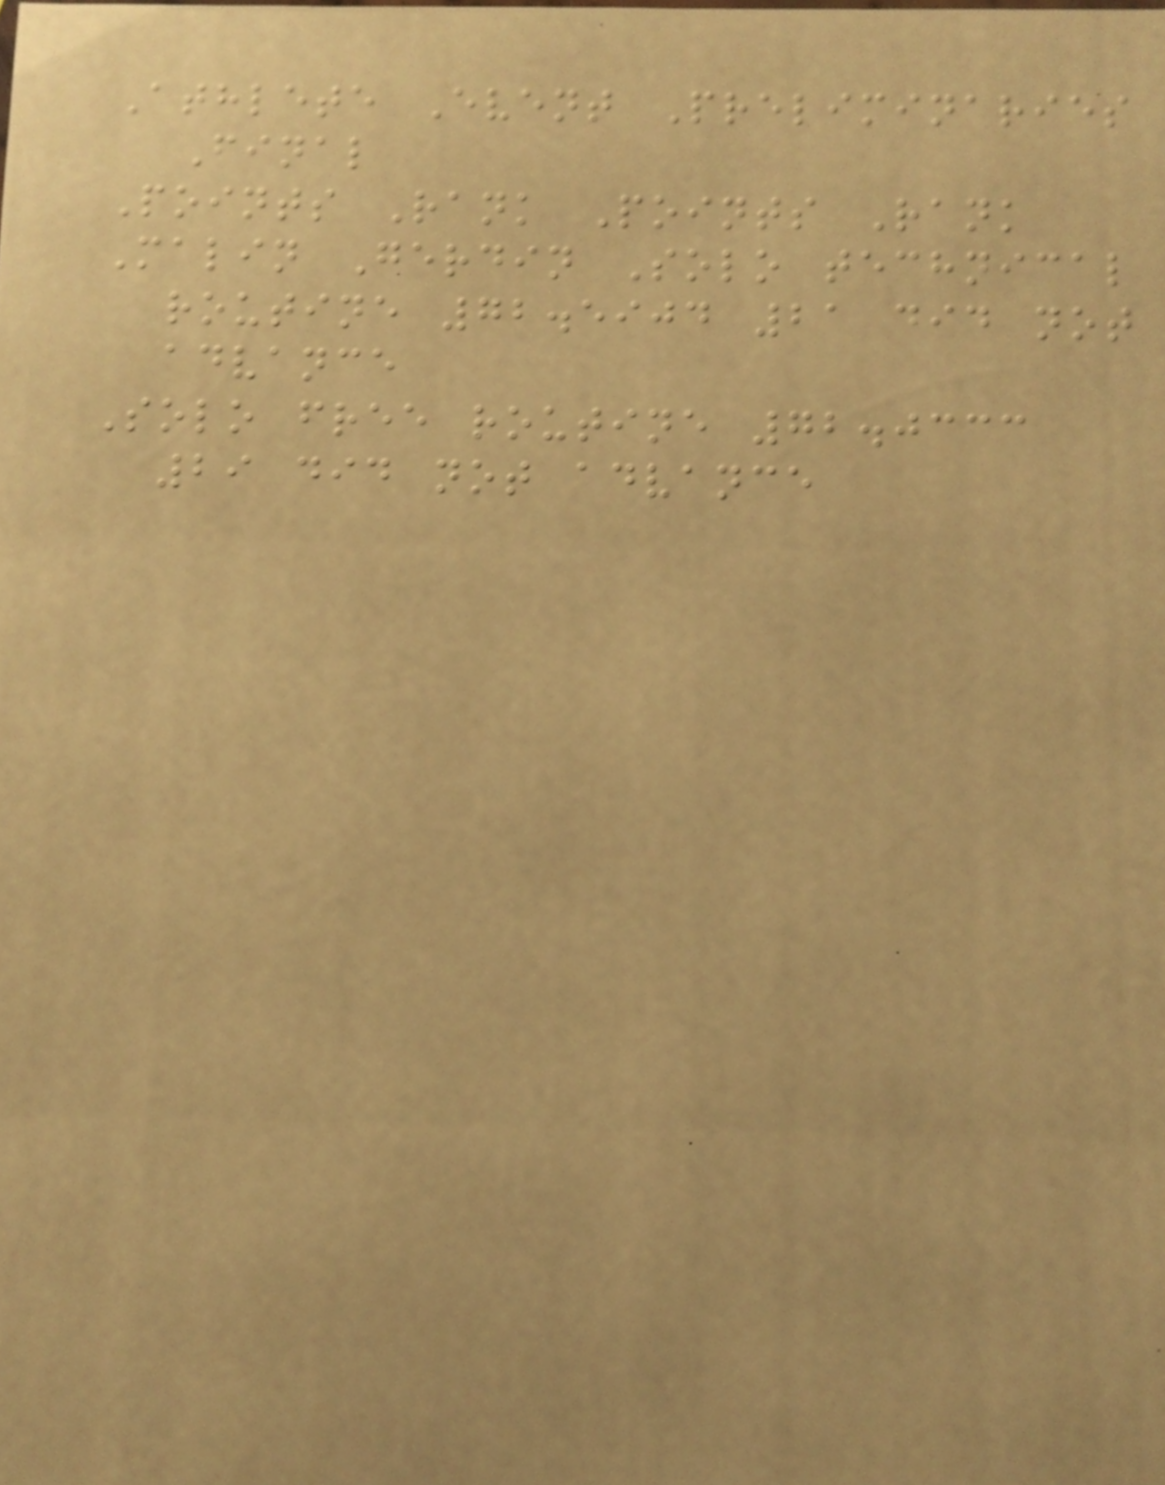Athlete Event Preliminaries
Final
Points Rank Points Rank
Malin Gerdin Solo technical
routine 72.5904 21 did not
advance
Solo free routine 72.0333
29 did not advance
